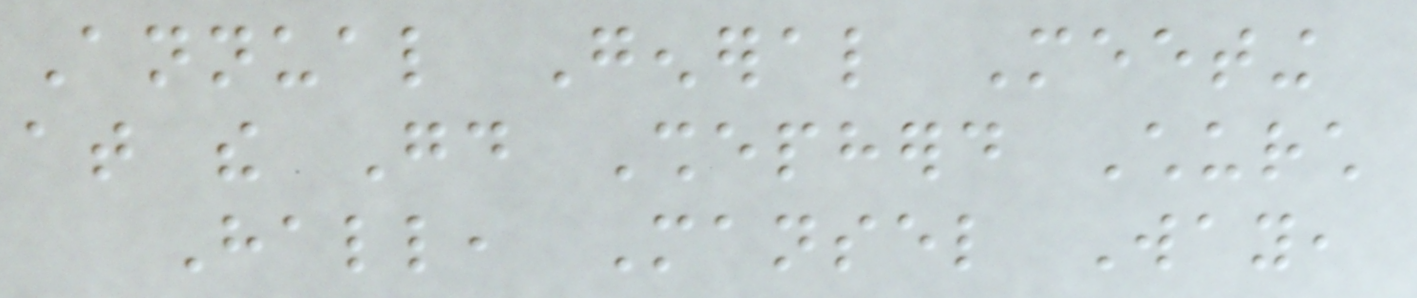Annual General Meeting
at the Good Shepherd Church
Hall, Mansel Way,
